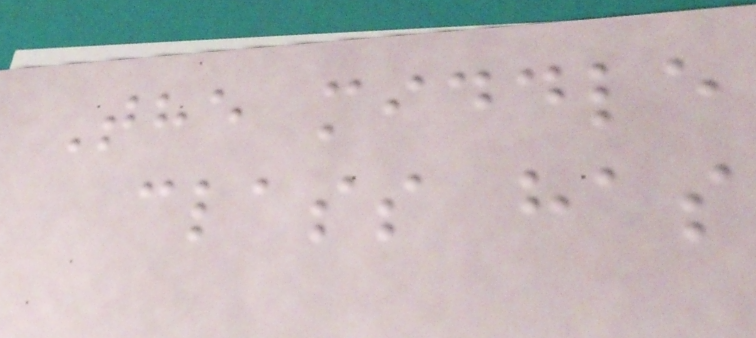The middle
class has
